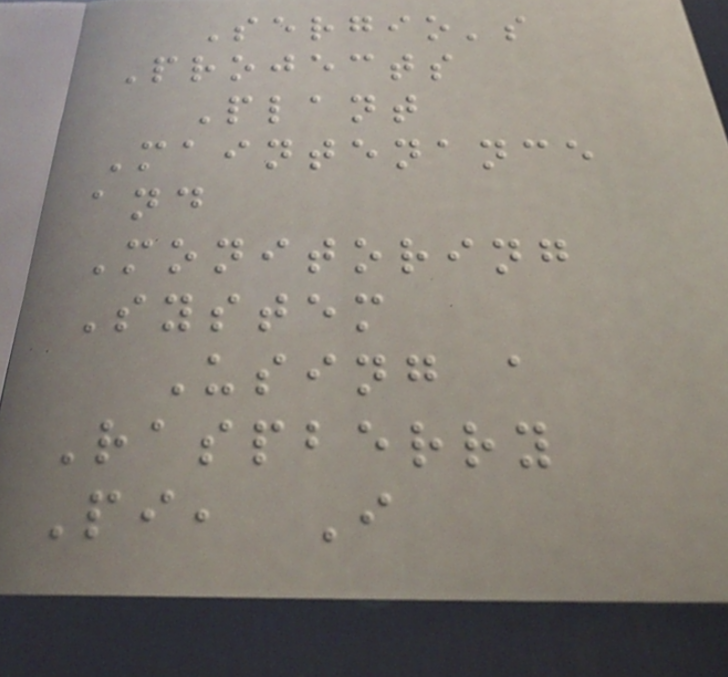Sergio's
Projects
Plant
Maintenance
and
Monitoring
System
Using a
Raspberry
Pi, I
